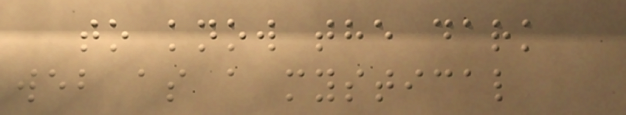to know the dark
web as a mystical
